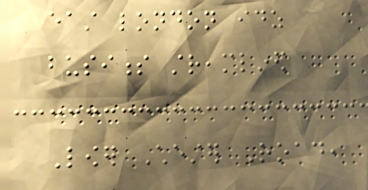east london idz
business streamlined
Lower Chester Road,
